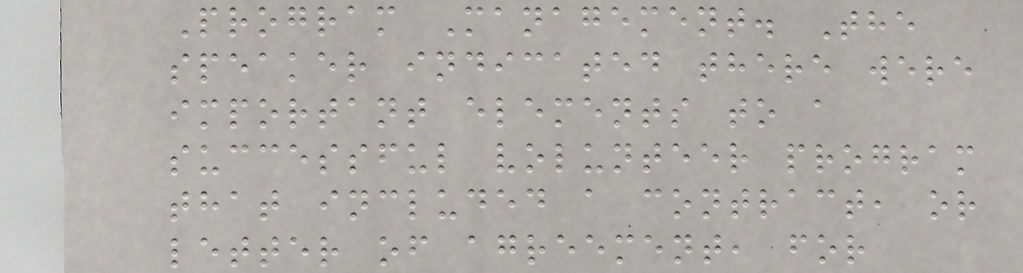Program Management. The
speaker indicated there were
important elements to a
successful volunteer program
that included a contract, or
letter of agreement, for
